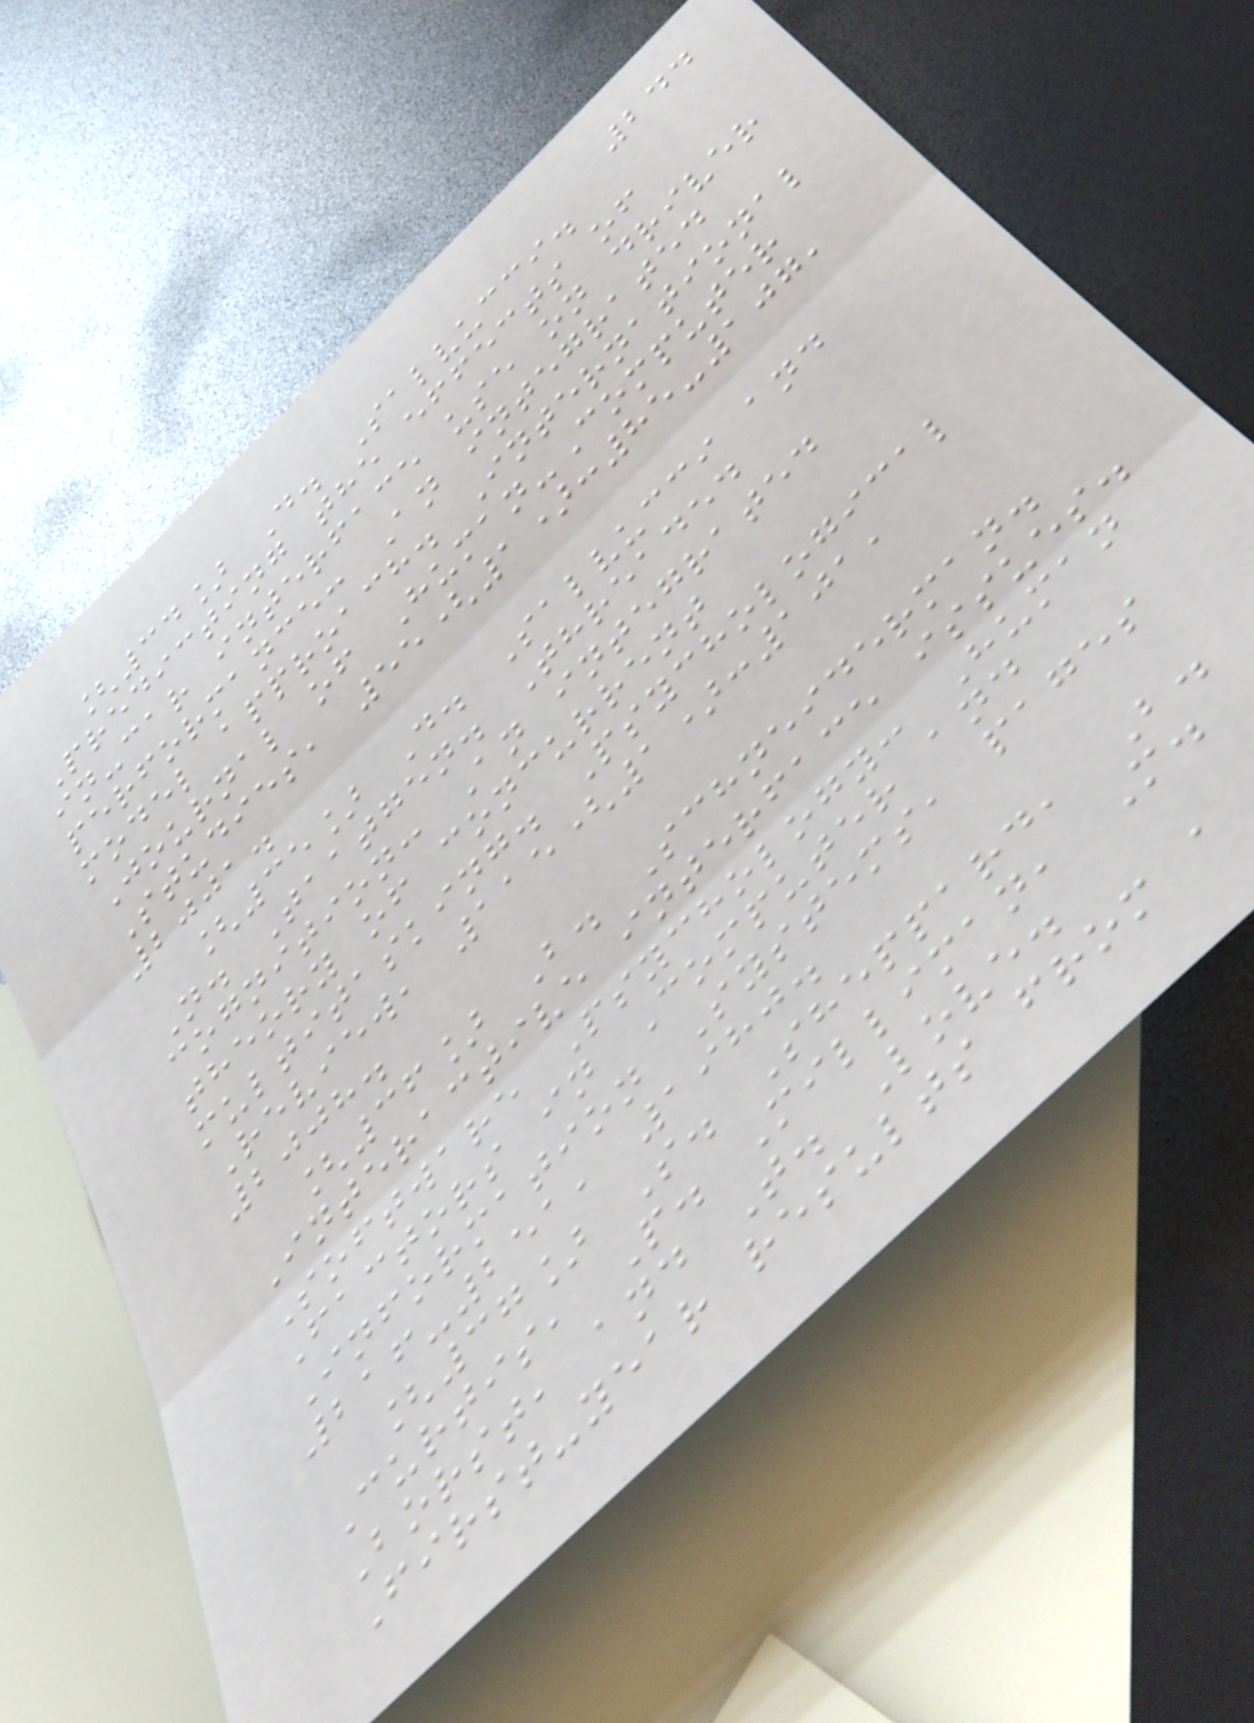244
[34] D. Salvucci.
Predicting the effects of
in-car interface use on driver
performance: An integrated
model approach. International
Journal of Human-Computer
Studies, 55(1):85-107,
2001.
[35] D. Salvucci and
N. Taatgen. Threaded
cognition: An integrated
theory of concurrent
multitasking. Psychological
Review, 115(1):101,
2008.
[36] B. Schneiderman.
Interactive interface issues.
Software Psychology: Human
Factors in Computer and
Information Systems, pages
216-251, 1980.
[37] S. Sheppard, B.
Curtis, P. Milliman, M.
Borst, and T. Love.
First-year results from a
